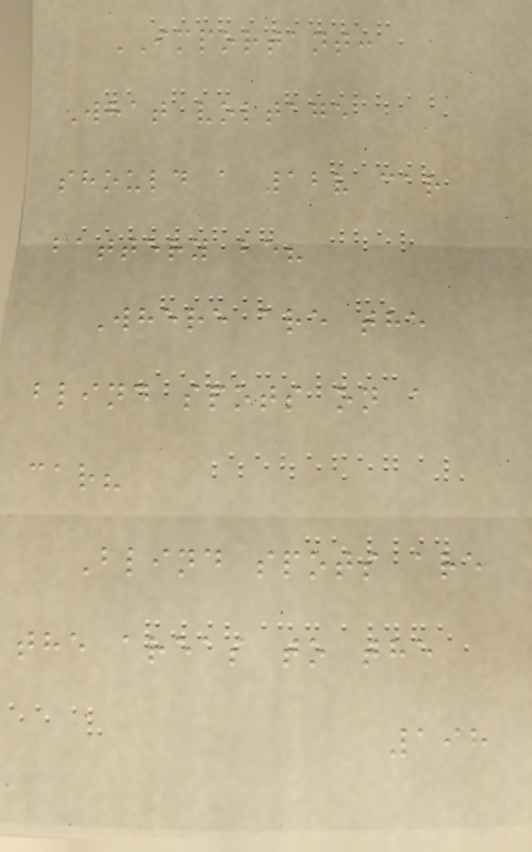IMPORTANT:
What voltage
should a 12v car
battery be?
Where are the
blind spots on a
car?
Blind spots are
the areas to the
198
